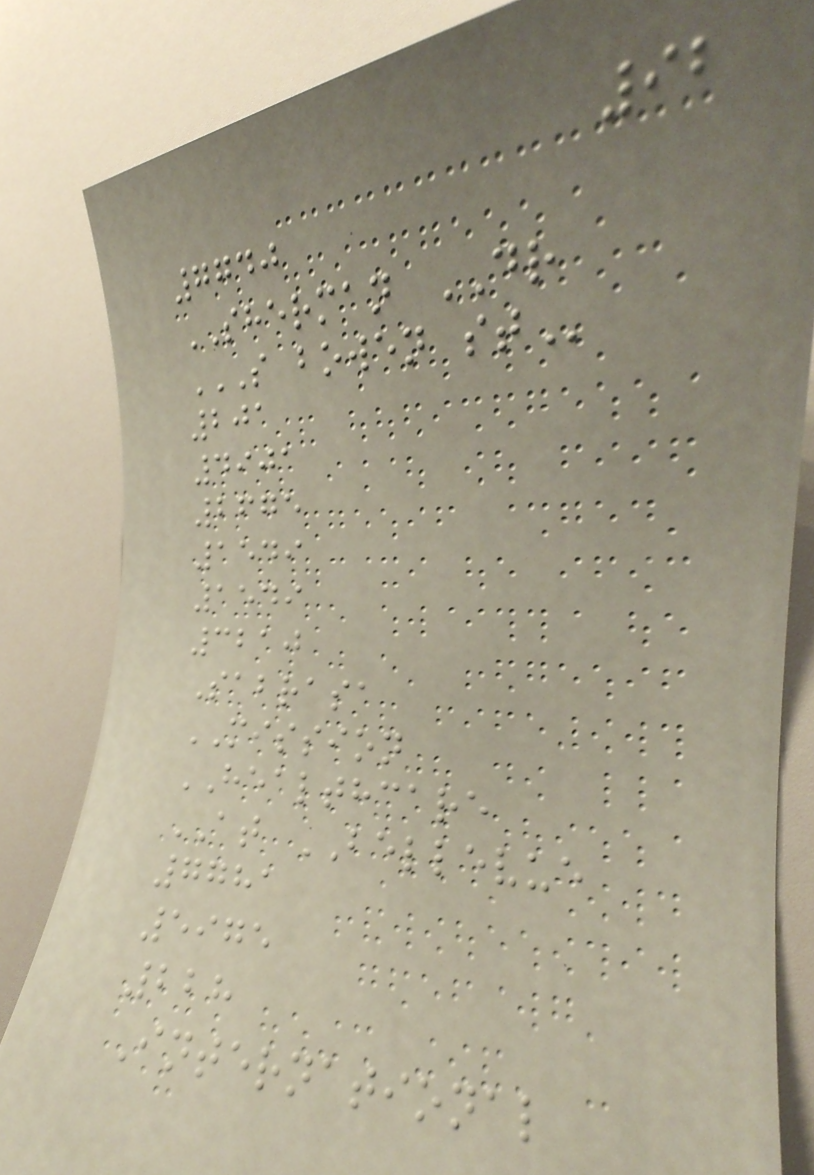92
7740
SHERMAN DR
S BOWEN ST
201
4901
2675
1549
1549
3210
Sabrasa
MISSION
HEALTHCARE
AT BELLEVUE
7781
5975
228
International
